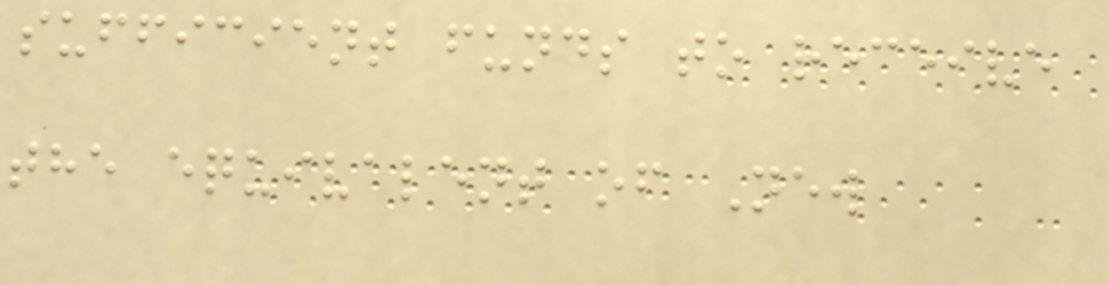sufficient funds to receive
the equivalent of New
